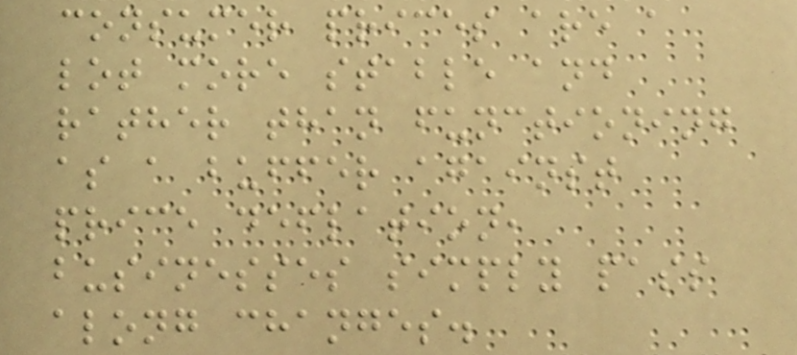consumer prices are a
lot more stable and
rather than functioning
as a buffer against
price deflation,
businesses simply pass
along changes.
